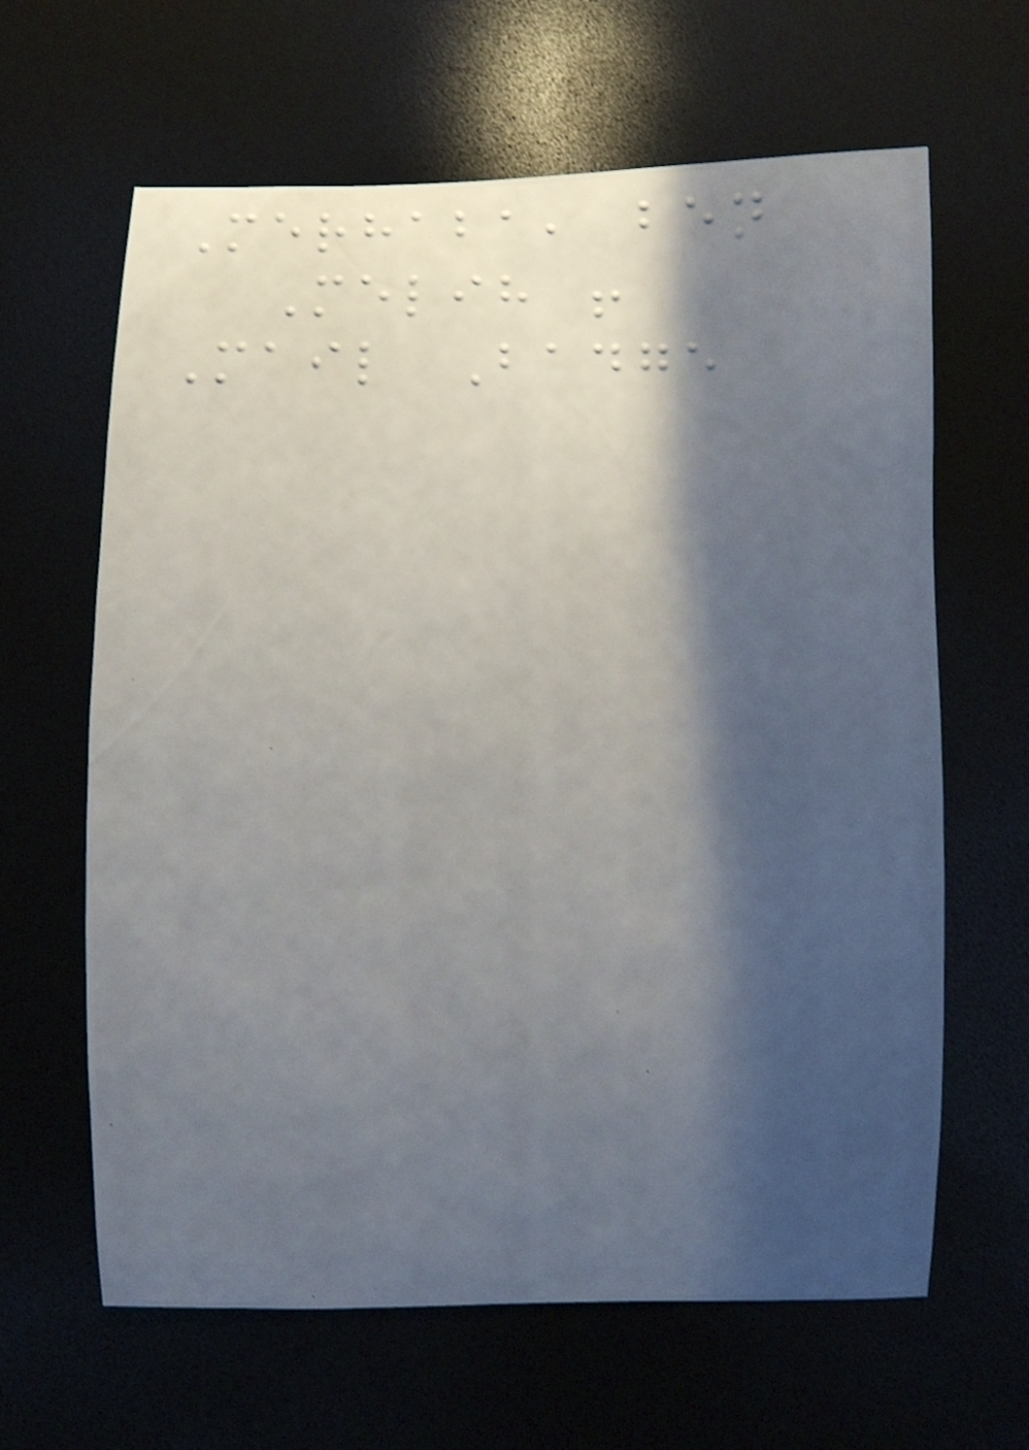Merhaba, ben
Melih !
Mail Badge
